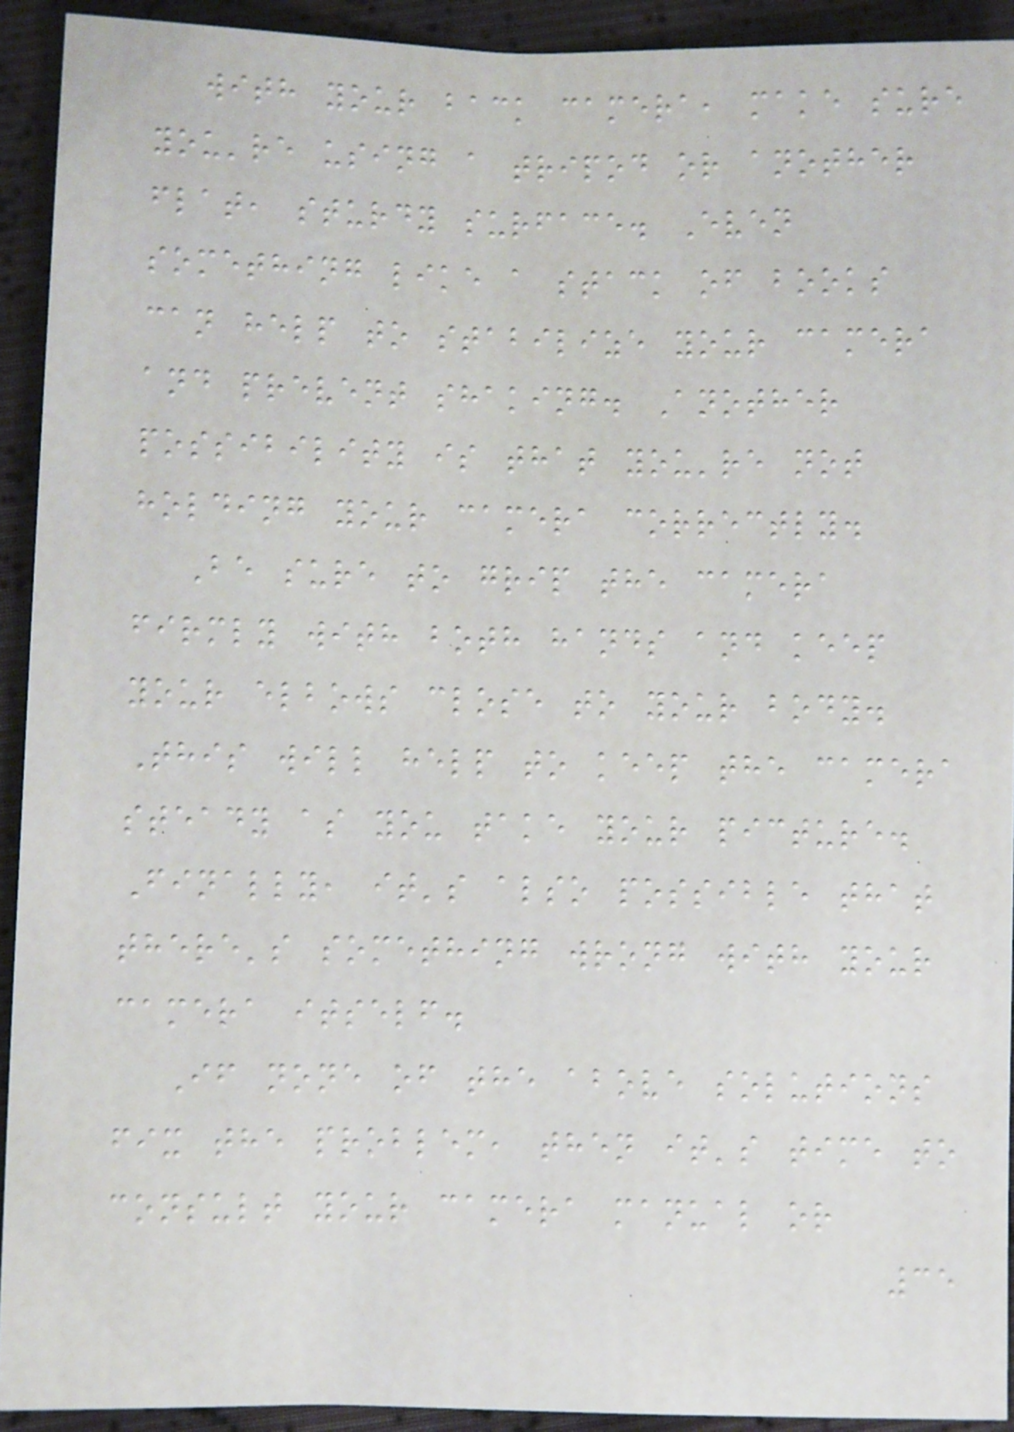with your back camera, make sure
you're using a tripod or another
flat, sturdy surface. Even
something like a stack of books
can help to stabilize your camera
and prevent shaking. Another
possibility is that you're not
holding your camera correctly.
Be sure to grip the camera
firmly with both hands and keep
your elbows close to your body.
This will help to keep the camera
steady as you take your picture.
Finally, it's also possible that
there's something wrong with your
camera itself.
If none of the above solutions
fix the problem, then it's time to
consult your camera manual or
35
